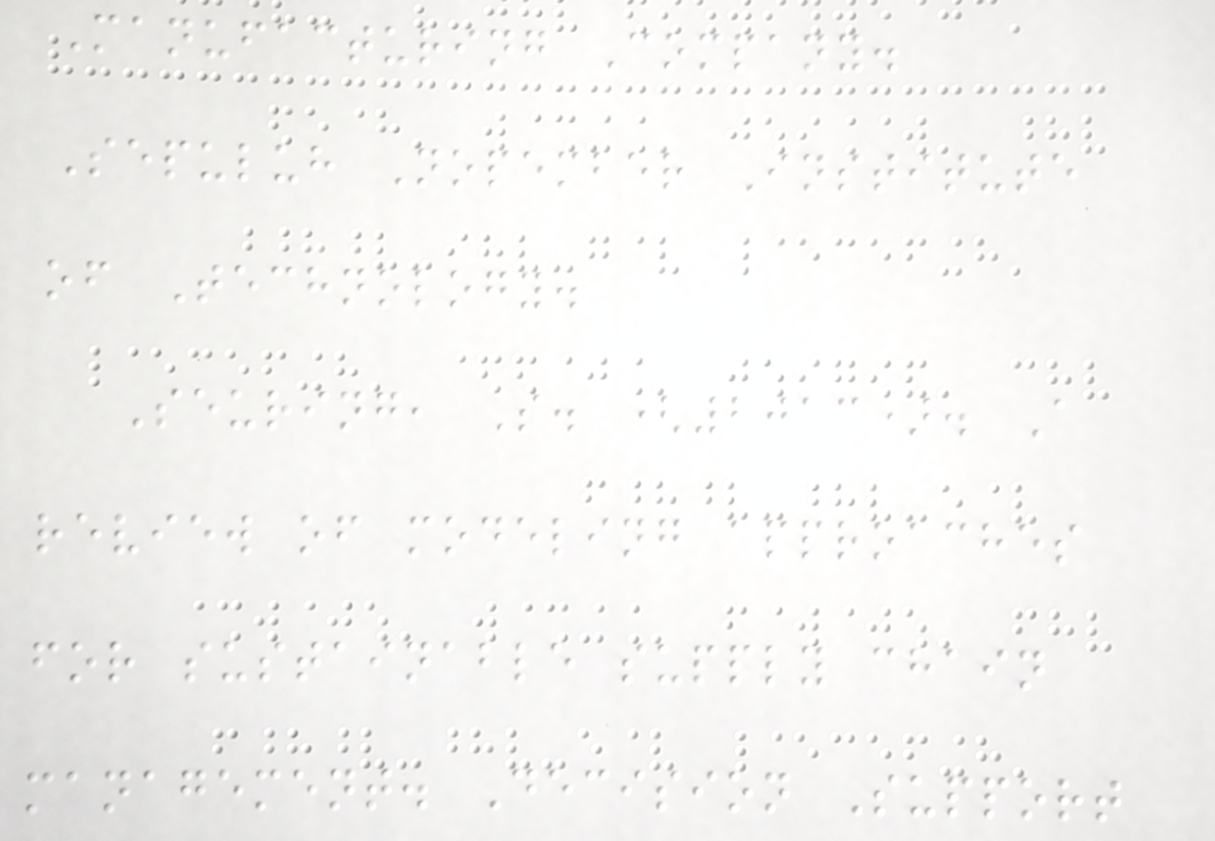Manufacturing Company.
Sepuluh Nopember Institute
of Technology.
Seuring, S. (2013). A
review of modeling approaches
for sustainable supply chain
management. Decision Support
